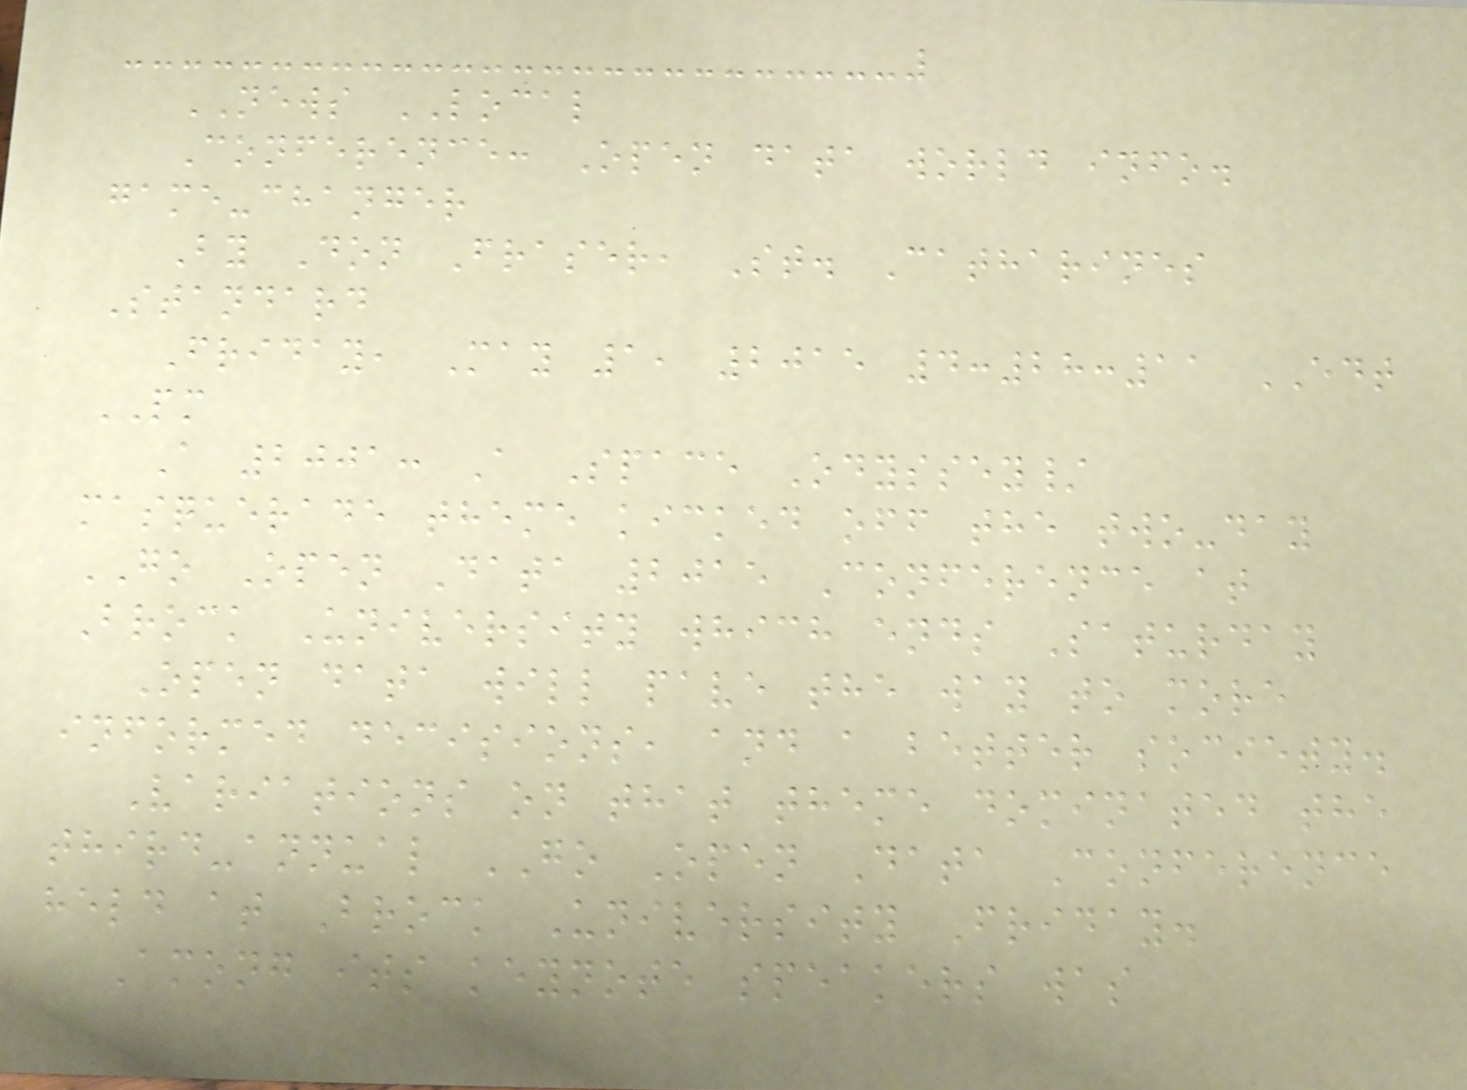NEWS LOCAL
Conference: Open data world info.
game-changer
By Don Fraser, St. Catharines
Standard
Friday, May 1, 2015 4:28:11 EDT
PM
A 2001: A Space Odyssey/
masquerade theme kicked off the two-day
GO Open Data 2015 Conference at
Brock University which ends Saturday
Open data will pave the way to more
informed decisions, and a better society.
Variations on that theme dominated the
third-annual GO Open Data Conference
held at Brock University Friday.
Among its keynote speakers was
